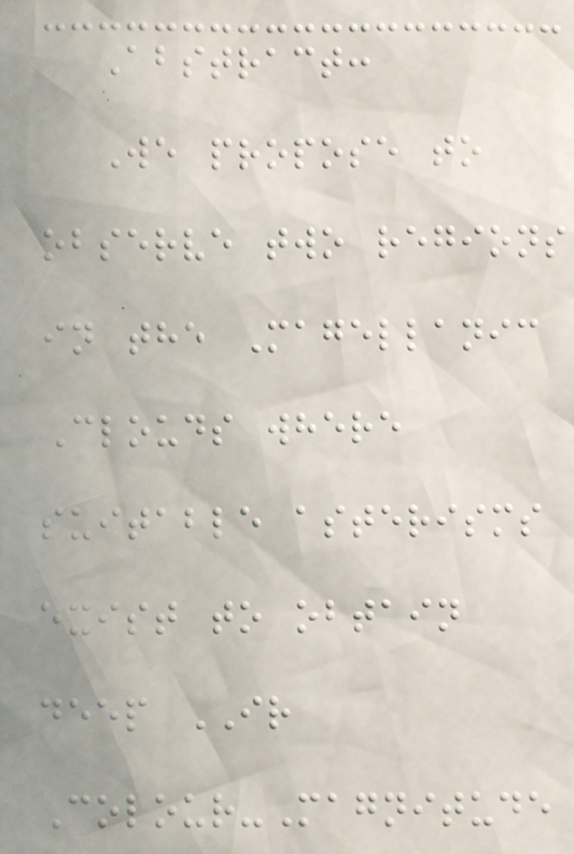Abstract:
We propose to
observe two regions
in the Magellanic
Clouds where
suitable asterisms
exist to obtain
deep IR
Colour-Magnitude
